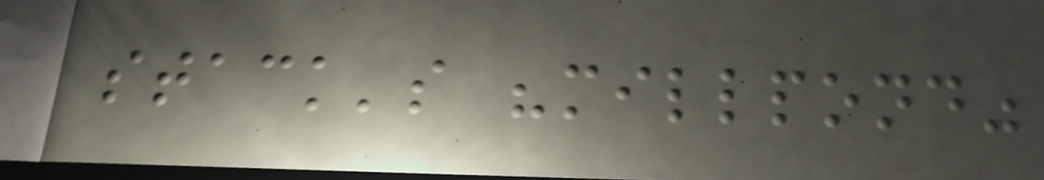stack's "millpond"
